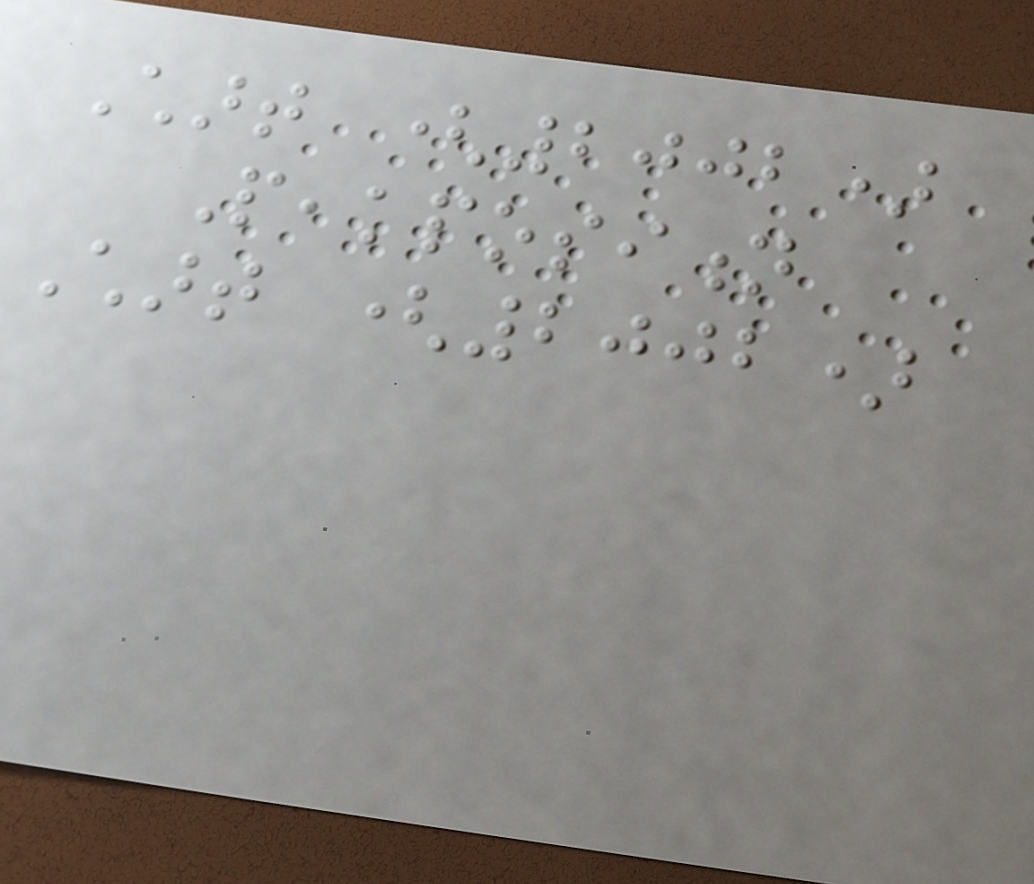Chart (2002)
Peakposition
Chart (2002)
